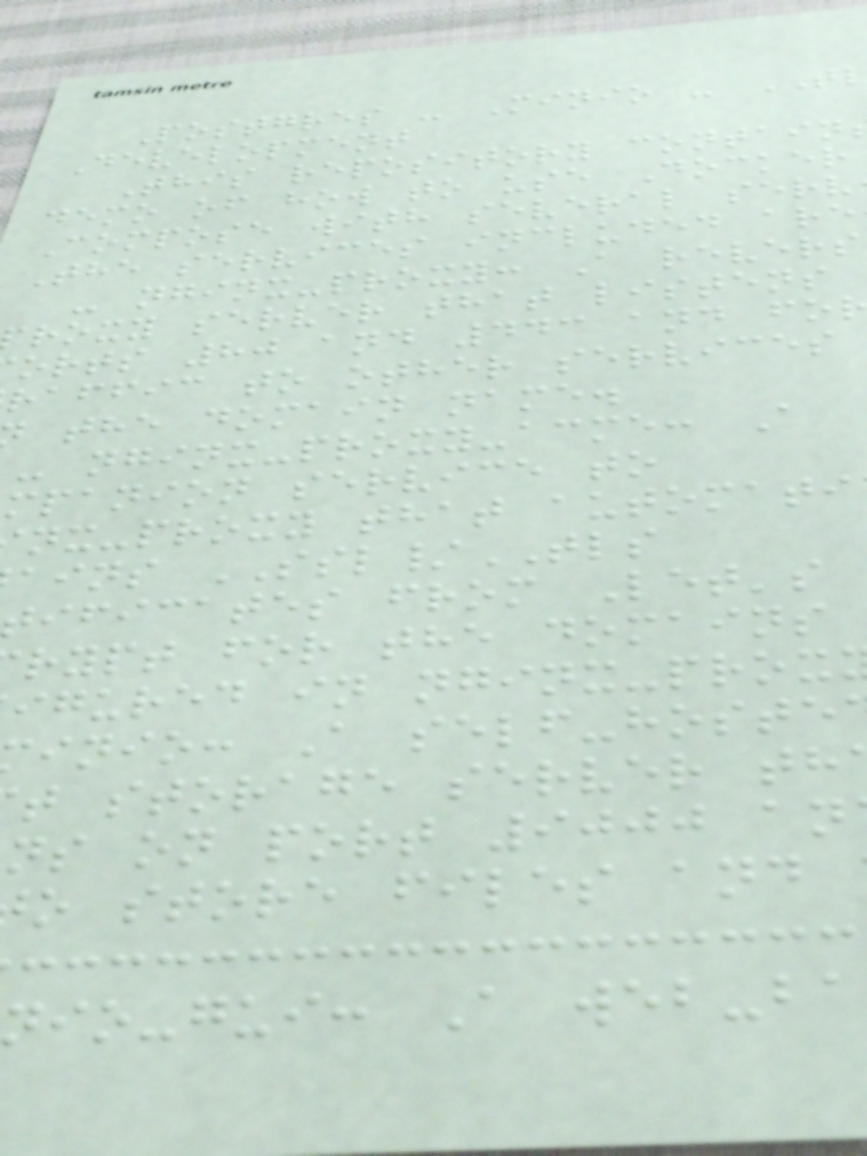Postgres - Minio -
Development
This repository contain
demo of how to use Docker
Compose with several serv
The services included are
- nginx-proxy: A revers
roxy server that listens
orts 80 and 443 and fo
raffic to other services
the domain name.
- nginx-proxy-acme: A
mpanion service to
nx-proxy that automati
ains SSL/TLS
ificates from Let's
rypt for the domains
igured in nginx-prox
inio: A self-hoste
t storage server th
ns on port 9000 an
o store files and
io-gui: A web-ba
